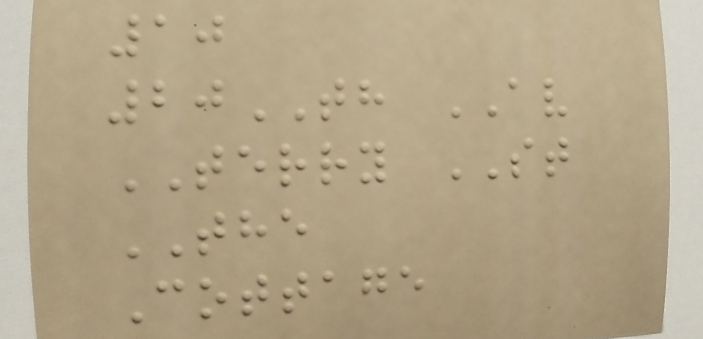10
20TH AV
TERRY ST
THE
Cottage
